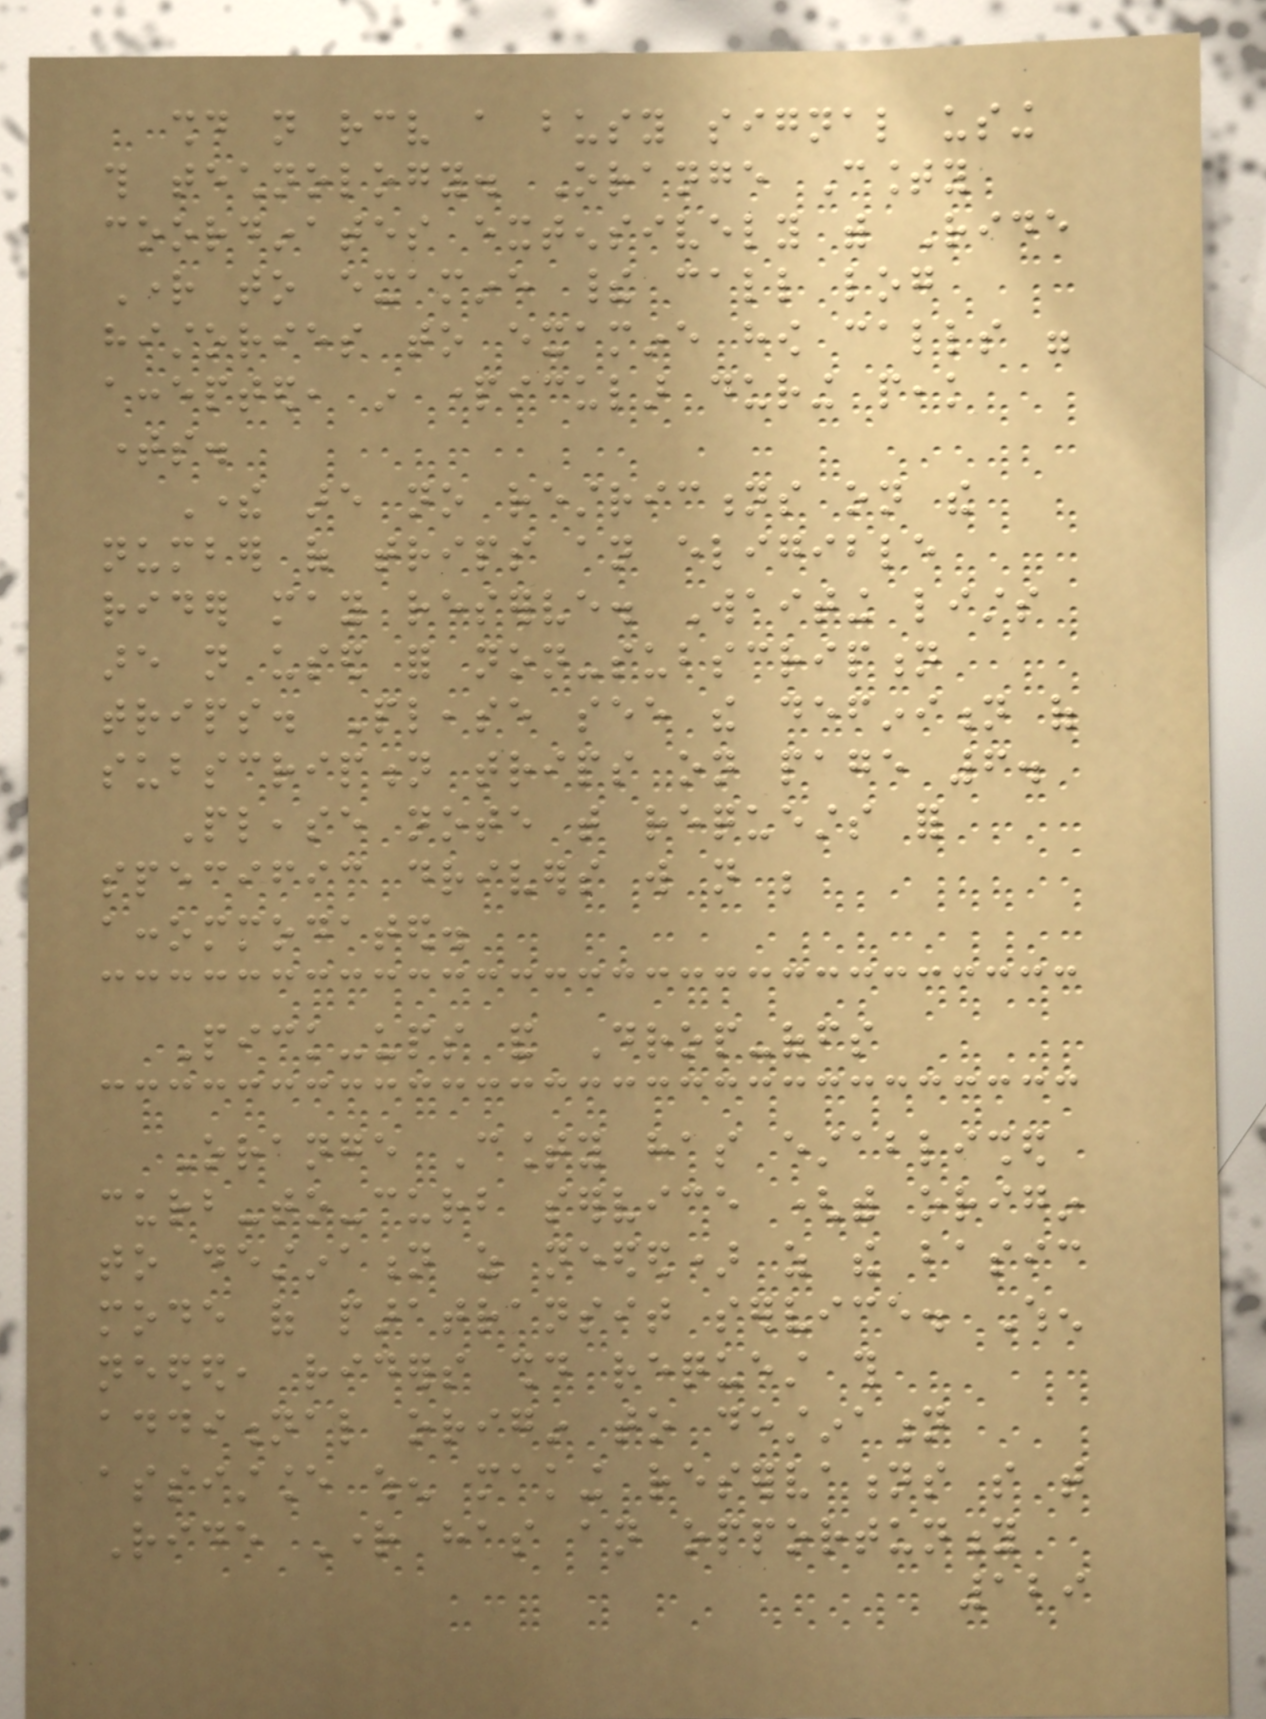should not receive a busy signal using
this technology. Orange County
coordinates extensively with Ride
Right to examine their call log
histories to examine how calls were
accepted, in particular during peak
times.
There are no restrictions on the
number of trips an eligible
rider may reserve. Waiting lists
are not used for non-subscription
trips. Please see the definition of
subscription trips on page 6.
Please note that requests for
specific drivers will not be
accommodated.
Pick-ups and Drop-offs
Orange County has established
curb-to-curb service (with origin
to destination as needed) as the basic
mode of paratransit service. When
needed, riders should request this
additional origin to destination
assistance when making reservations so that
Ride Right has an opportunity
129
